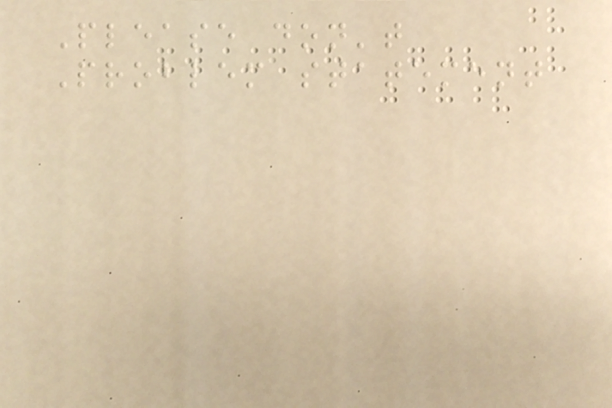Please don't
Problem statement
